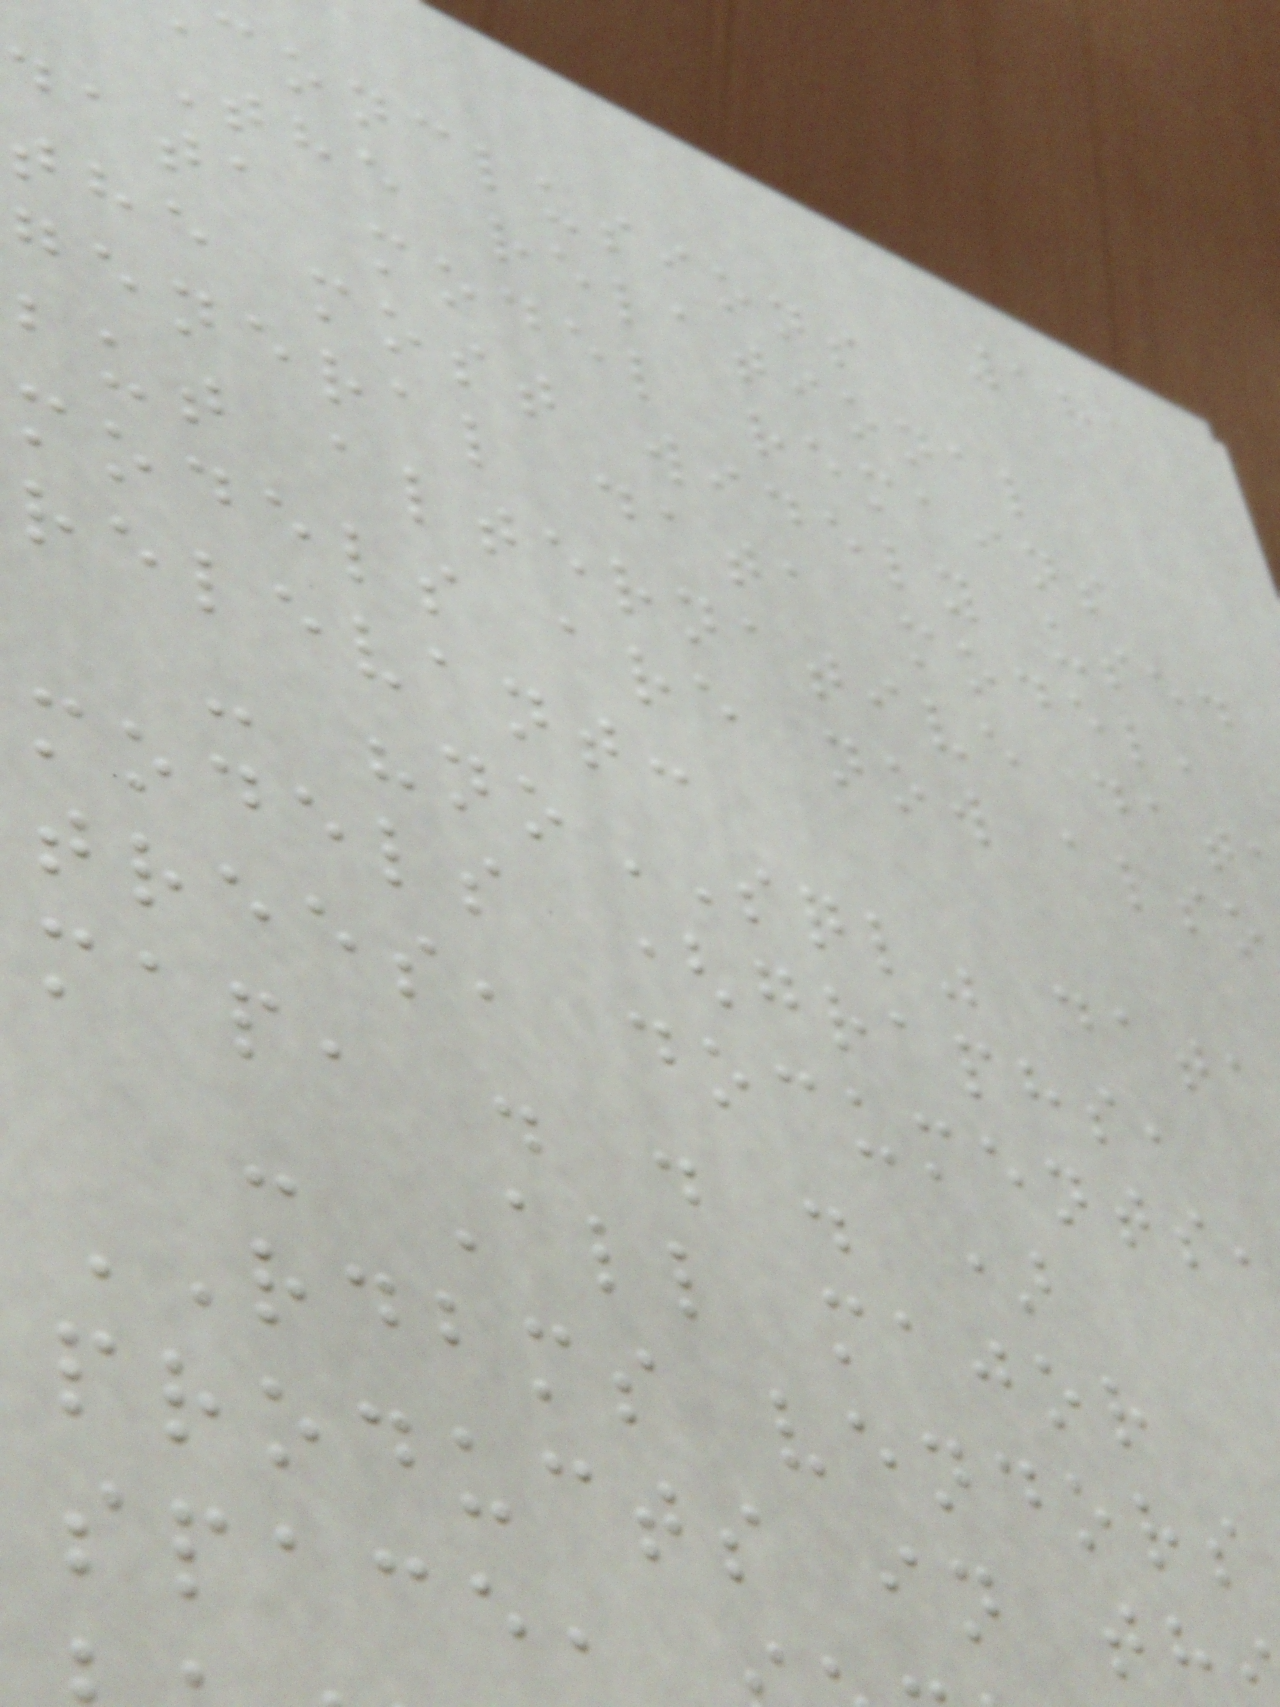181
conclusions
The relational
data model remains
the most widely used
general data model,
but alternative dat
models are now also
relevant:
- "noSQL" data
models (graphs,
trees, documents,
map, . . . )
- All major
RDBMS vendors
products in th
space,
